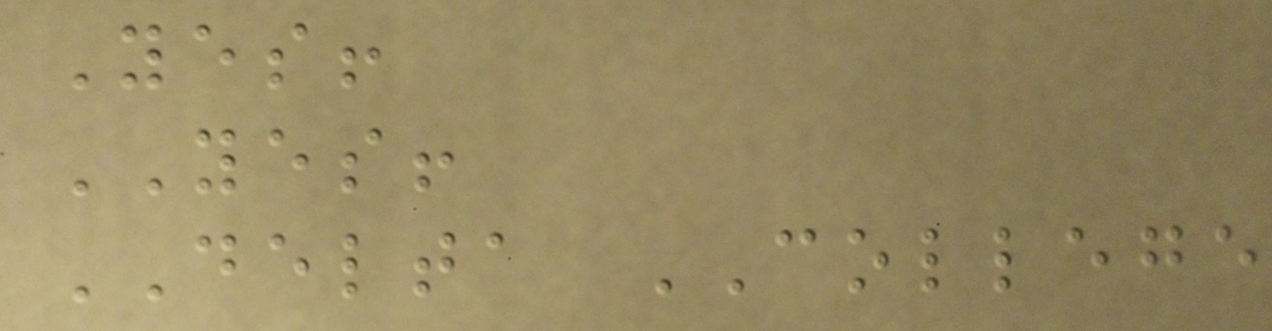Yes!
YES!
DELTA COLLEGE
